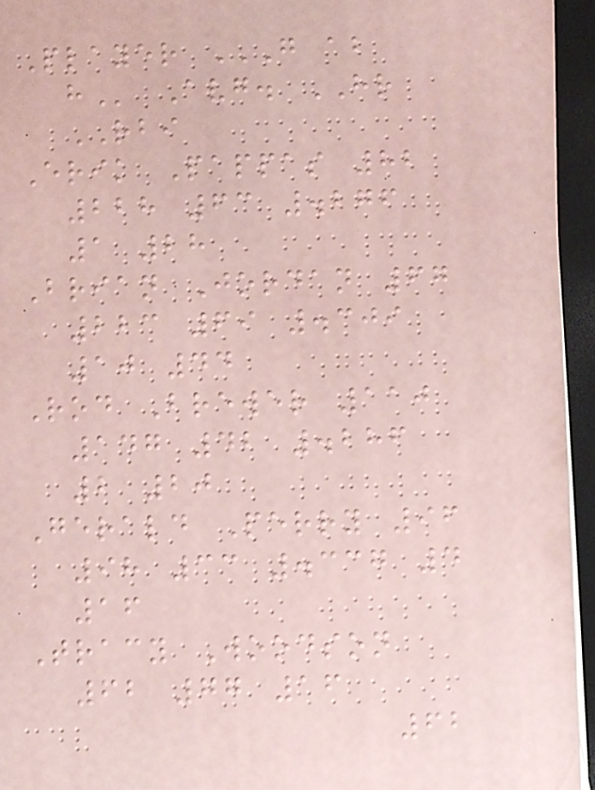Player G AB
H Avg. HR
RBI
Erik Pappas 82
228 63 .276
1 28
Brian Jordan 67
223 69 .309
10 44
Rod Brewer 110
147 42 .286
2 20
Gerald Perry 96
98 33 .337 4
16
Tracy Woodson
62 77 16
62
